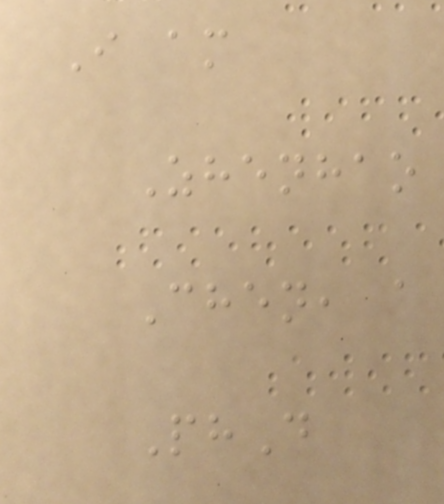I am
Zhenhao
Chen, a
PhD
